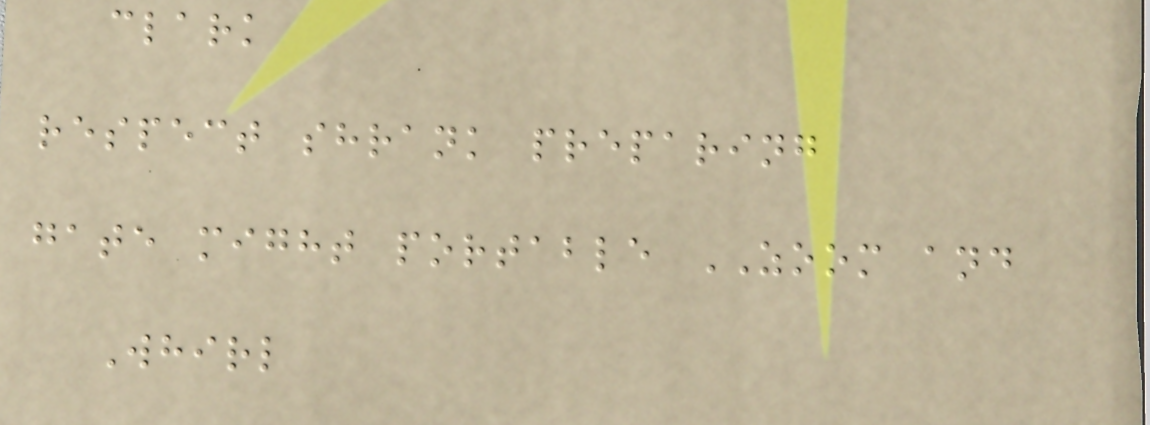clark
respect shrank preparing
gate might portable ZOOM and
Whirl
